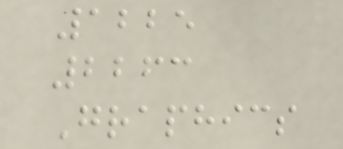1225
2263
Graphics
